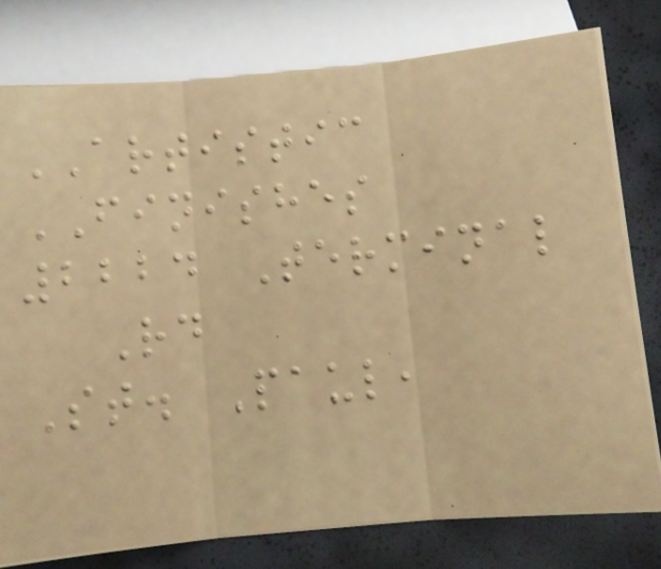ARTISTIC
FINISHES
2224 Terminal
Rd
St. Paul,
